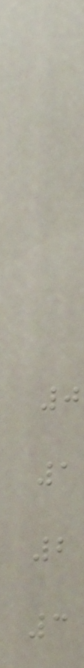0
1
2
3
